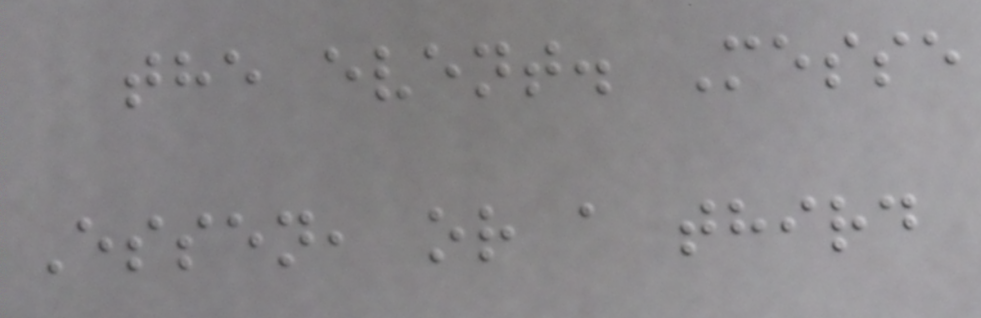the event. Messe
Essen, or a third
